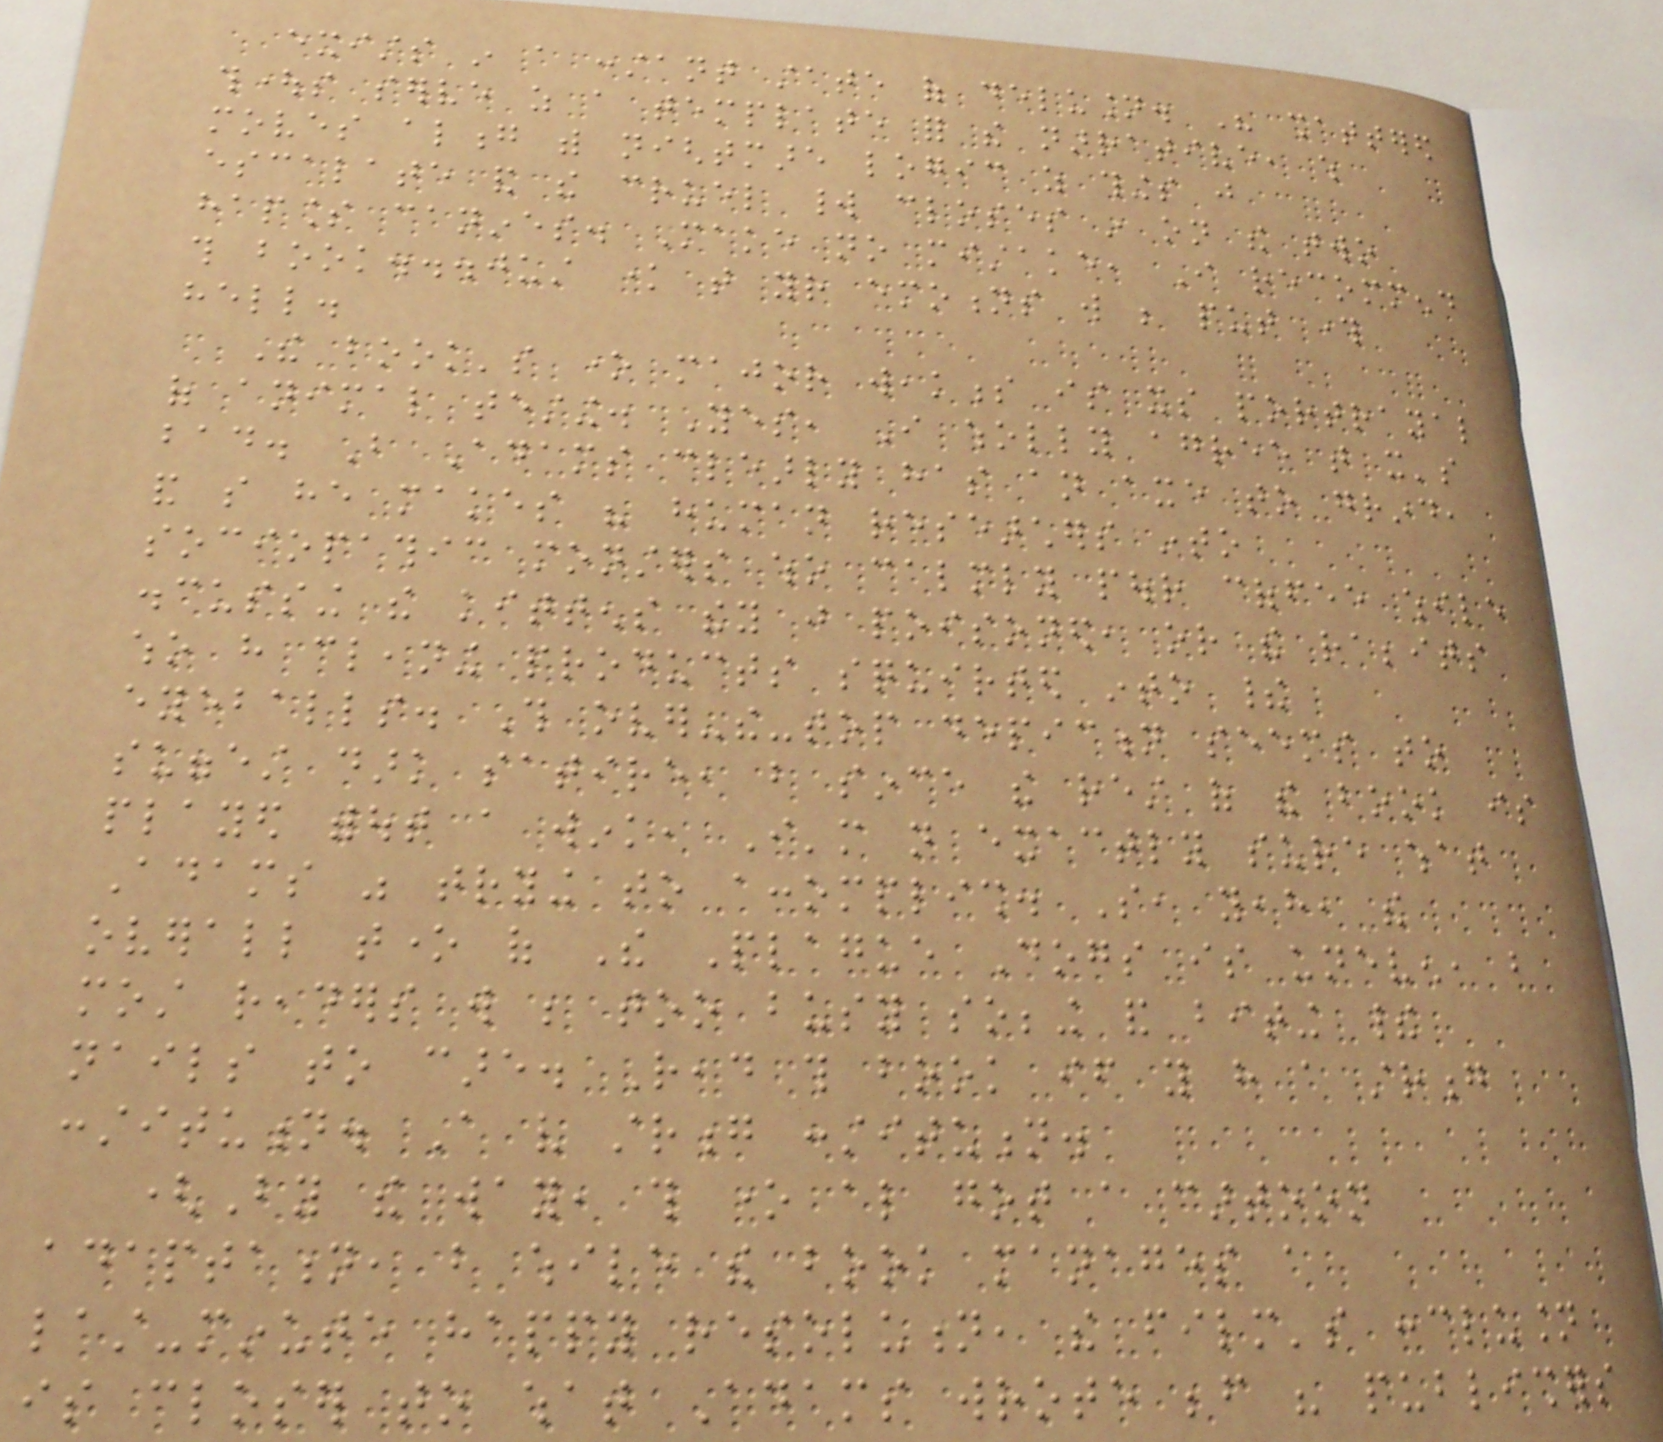exists in a constant state of delusion. His shattered
thoughts serve as a template for the narrative, which
moves along with nightmare logic as things just
escalate and the cruel world closes in on the two
hapless canines. Make no mistake, I recommend
this book...just know that your emotions will be put through
hell.
The book's one major weakness is its portrayal
of animal testing. Yes, I wholly agree that it's
bad. But Adams clearly has an axe to grind,
and so he makes his human researchers into
sociopathic monsters who calmly pour coffee while
discussing the kittens they just poisoned, or the rabbits
who have cleaning products squirted into their
eyeballs. This over-the-top depiction seems to
suggest dark satire, but since the rest of the book is
played without a wink, I'm not exactly sure what
Adams was trying to accomplish. So, yeah, the
overall tone of The Plague Dogs is uneven, but
most readers will be too busy sobbing and biting their
nails to care. Read this book if you have a strong
constitution. A very strong constitution.
(By the way, this one also got a cartoon
adaptation, but while the book manages a
last-minute happy resolution, the film's conclusion
is closer to what Adams wrote before his publishers
